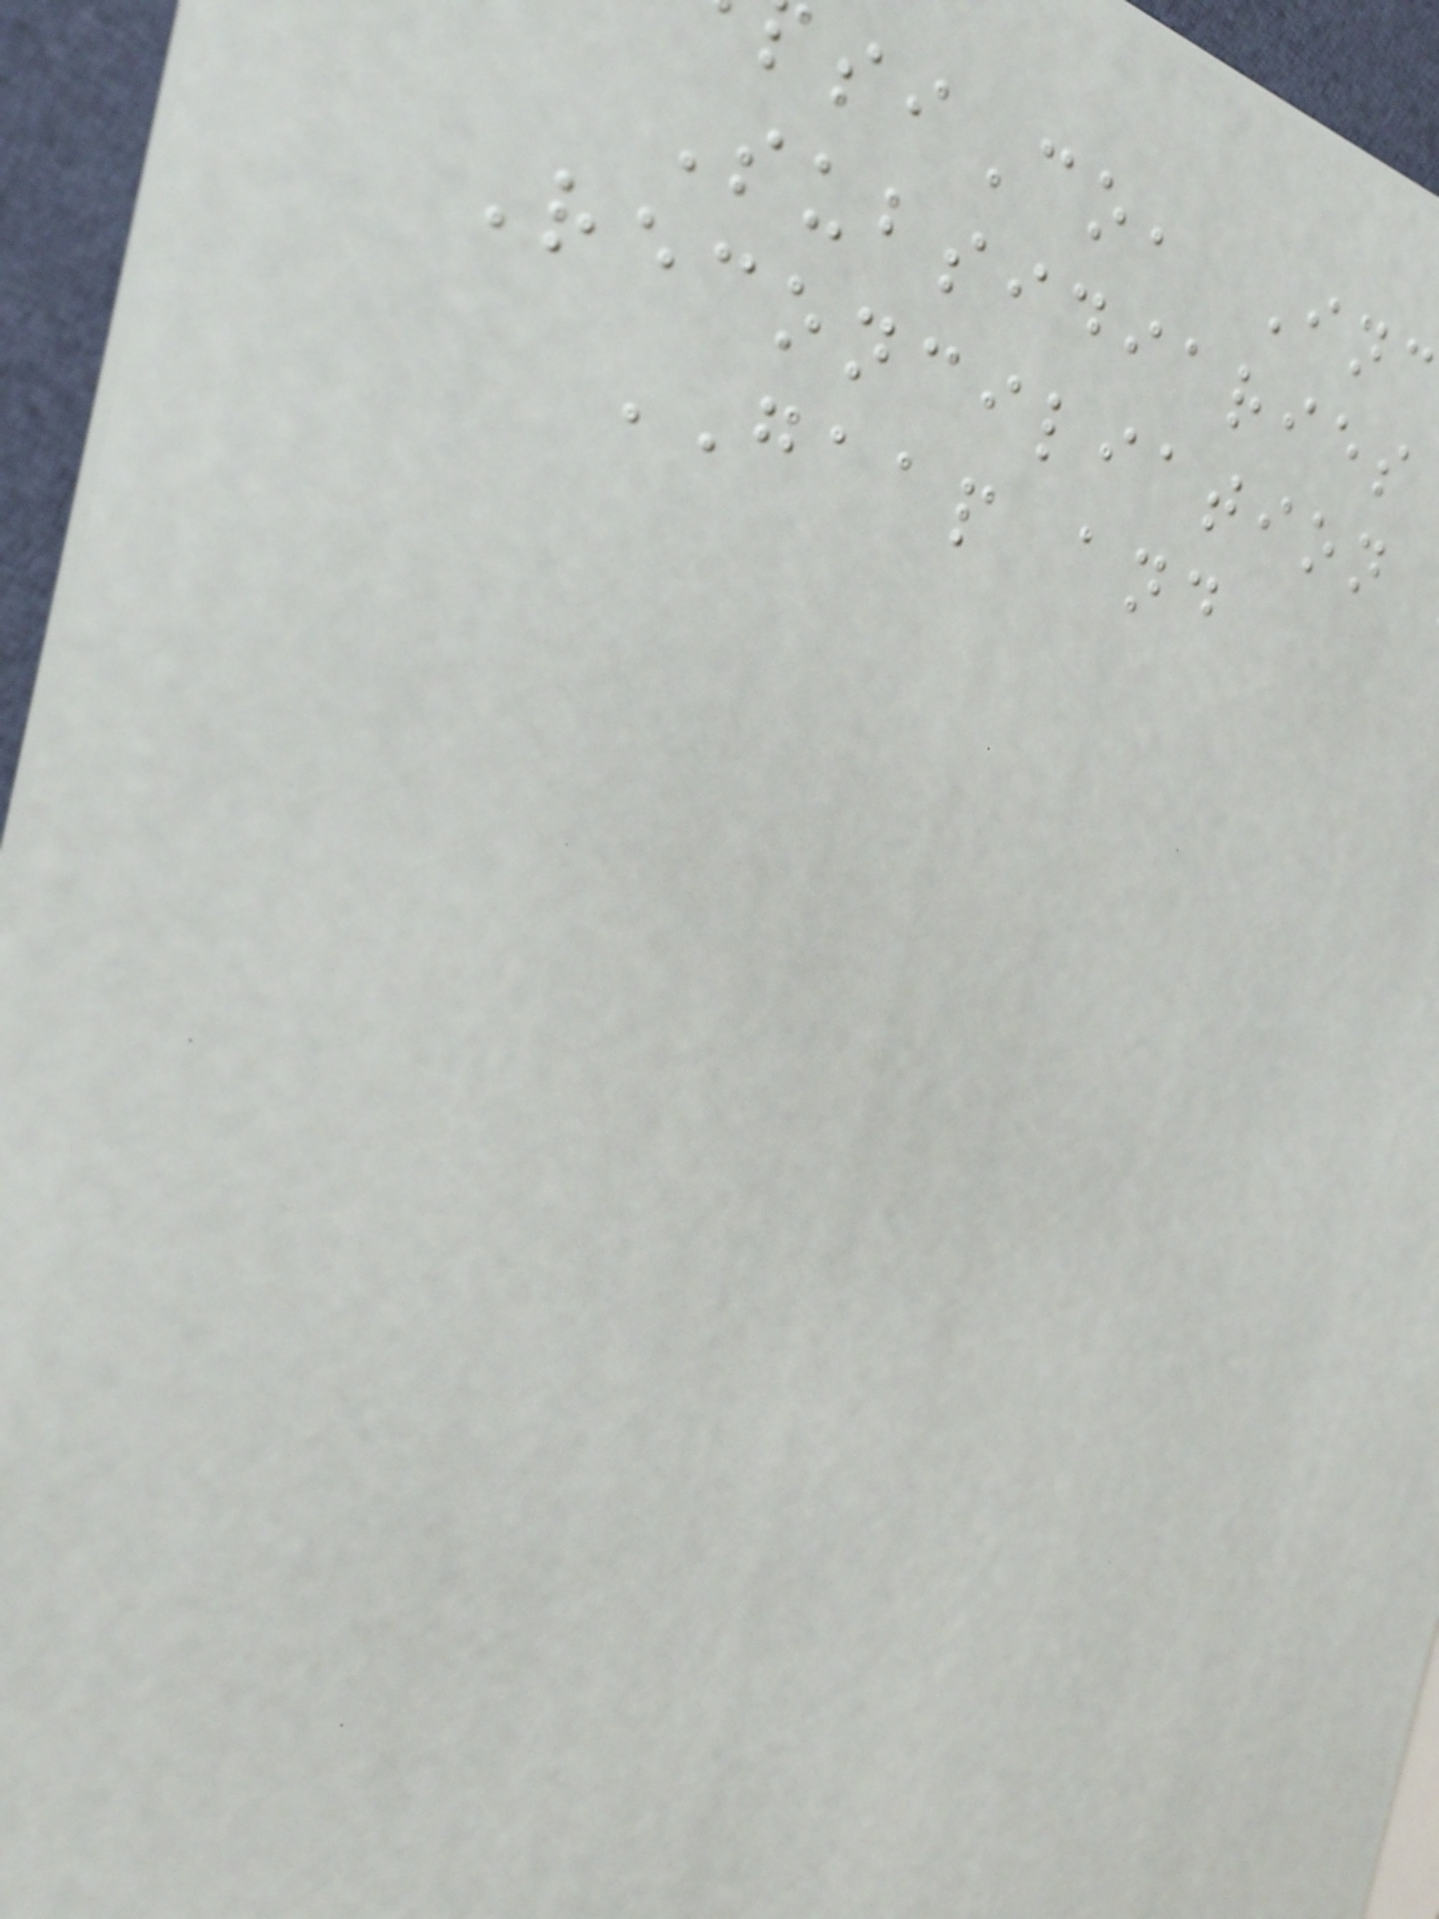siCo, Inc
Subsidiaries
Reconciliation
GAAP and
